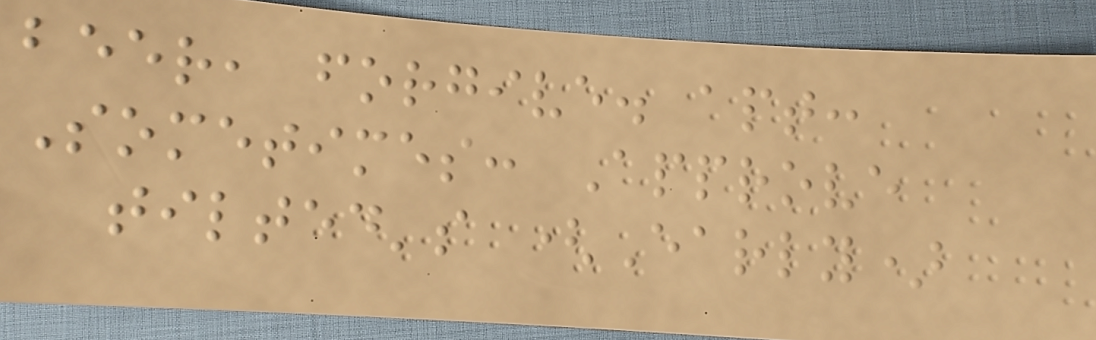beer, forgive. apt:
Sometimes: Approve
tilted's (Early)
